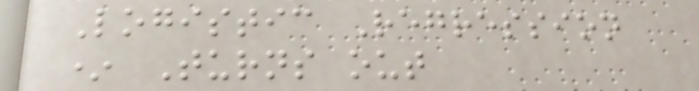Logistic Regression
* Turns out
